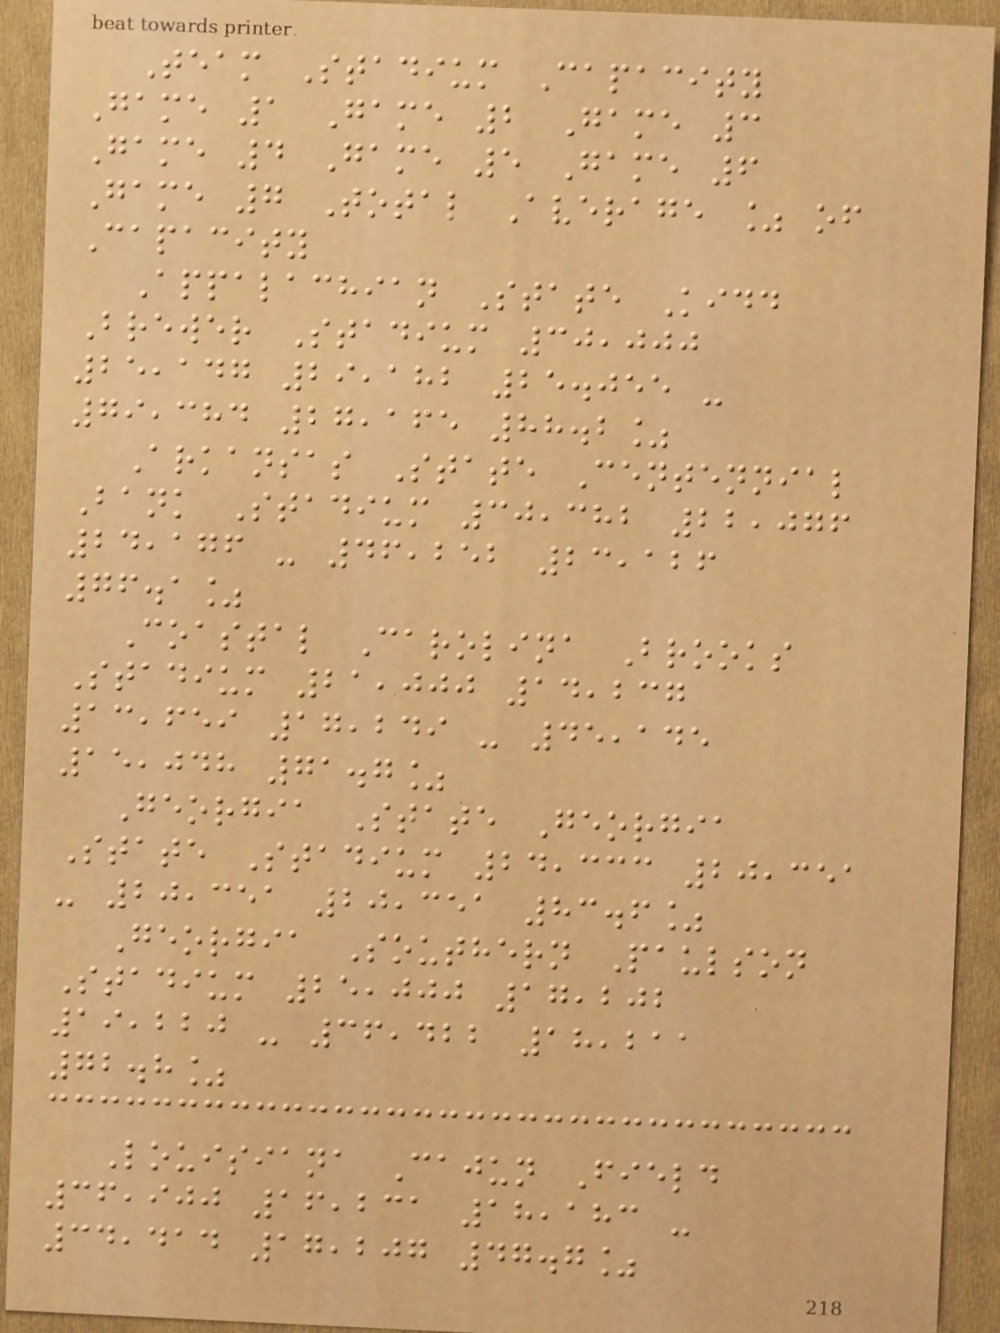Team Stadium Capacity
Game 1 Game 2 Game 3
Game 4 Game 5 Game 6
Game 7 Total Average % of
Capacity
Appalachian State Kidd
Brewer Stadium 30,000
25,147 29,182 25.055 -
79,384 27,165 88.2%
Arkansas State Centennial
Bank Stadium 30,382 22,076
24,176 - 46,252 23,126
76.1%
Coastal Carolina Brooks
Stadium 21,000 14,237
13,659 17,249 - 45,145
15,048 71.7%
Georgia State Georgia
State Stadium 24,333 20,351
- 20,351 20,351 83.6%
Georgia Southern Paulson
Stadium 25,000 17,202
19,220 - 36,422 18,211
72.8%
Louisiana Cajun Field
36,900 16,231 18,183 -
34,414 17,207 47.7%
